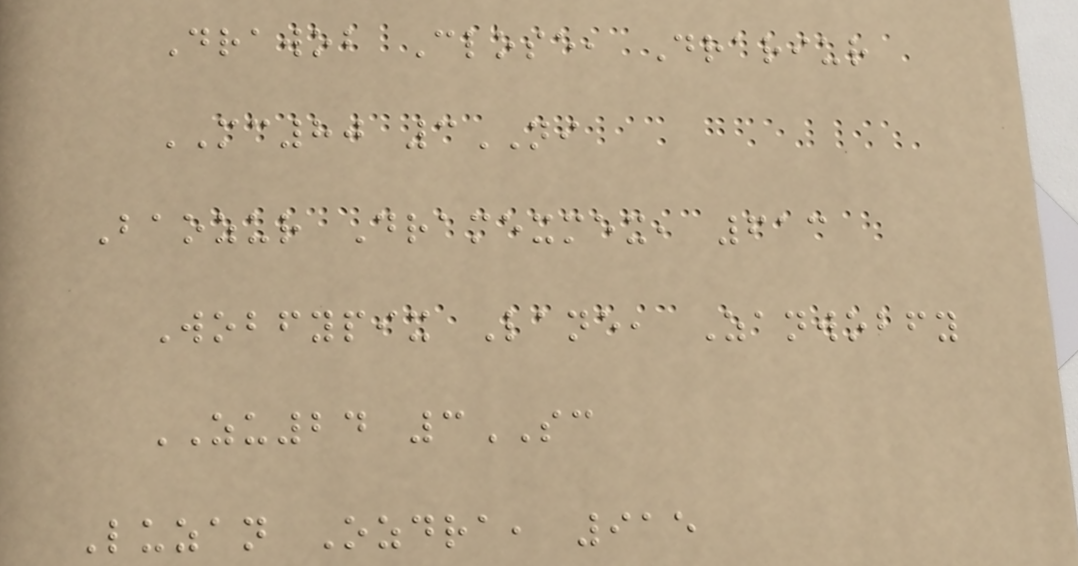Drawob Close, Drariur
MC80 3NI
Baozur Dramexmex, 613
Wobfypix Lane, Zanwobfy
ZU24 3SC
Luzan Ozdra, 915
